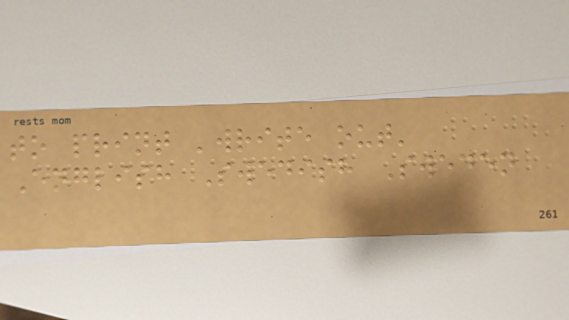to print 'write out'
English Swedish Sweden
